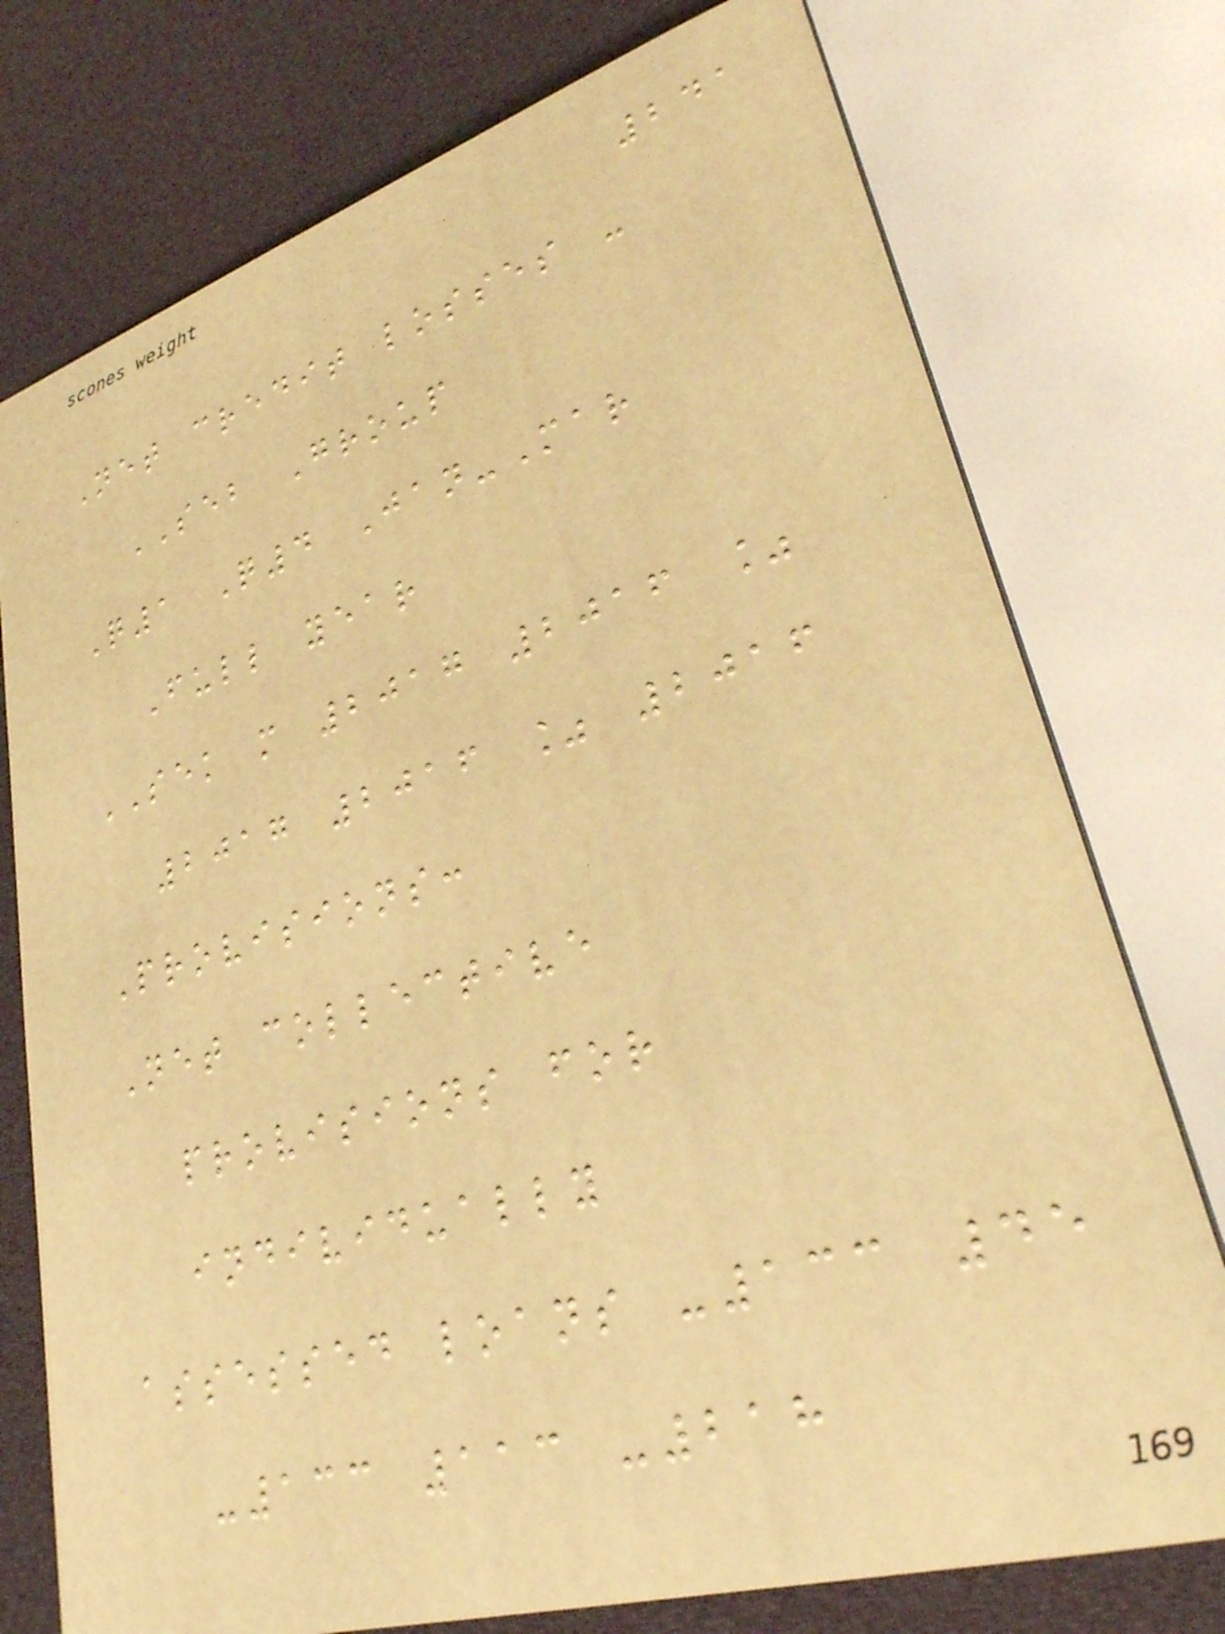241
Net credit losses -
SEB Group
Q1 Q4 Jan-Mar
Full year
SEK m 2017 2016 %
2017 2016 % 2016
Provisions:
Net collective
provisions for
individually
assessed loans -133 45
-133 113 -218
